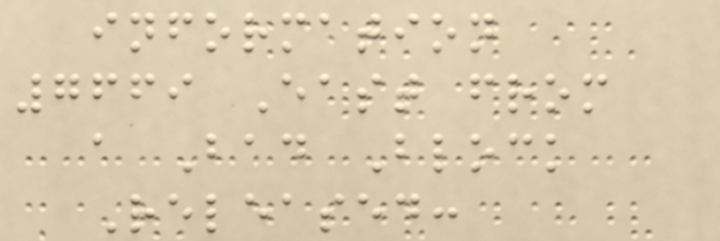information
7669 East from
a Bad Block
Released:
